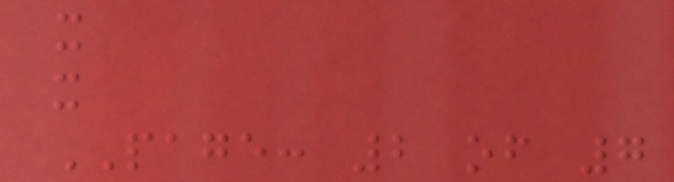x
x
PAGE: 2 of 7
